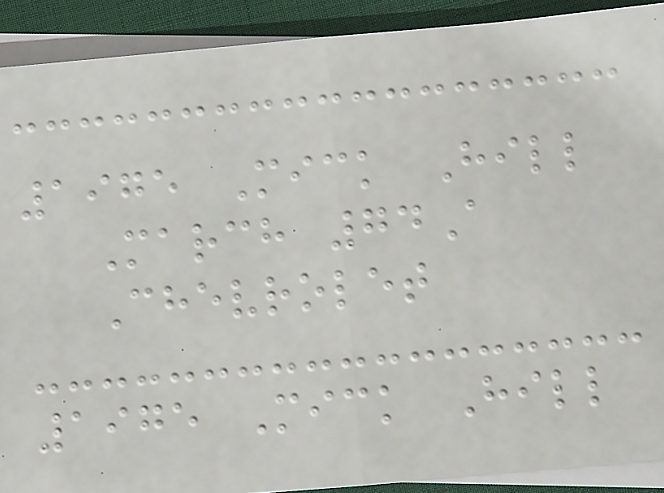1975 Mick Hill
March 74A
Chevrolet
1975 Mick Hill
